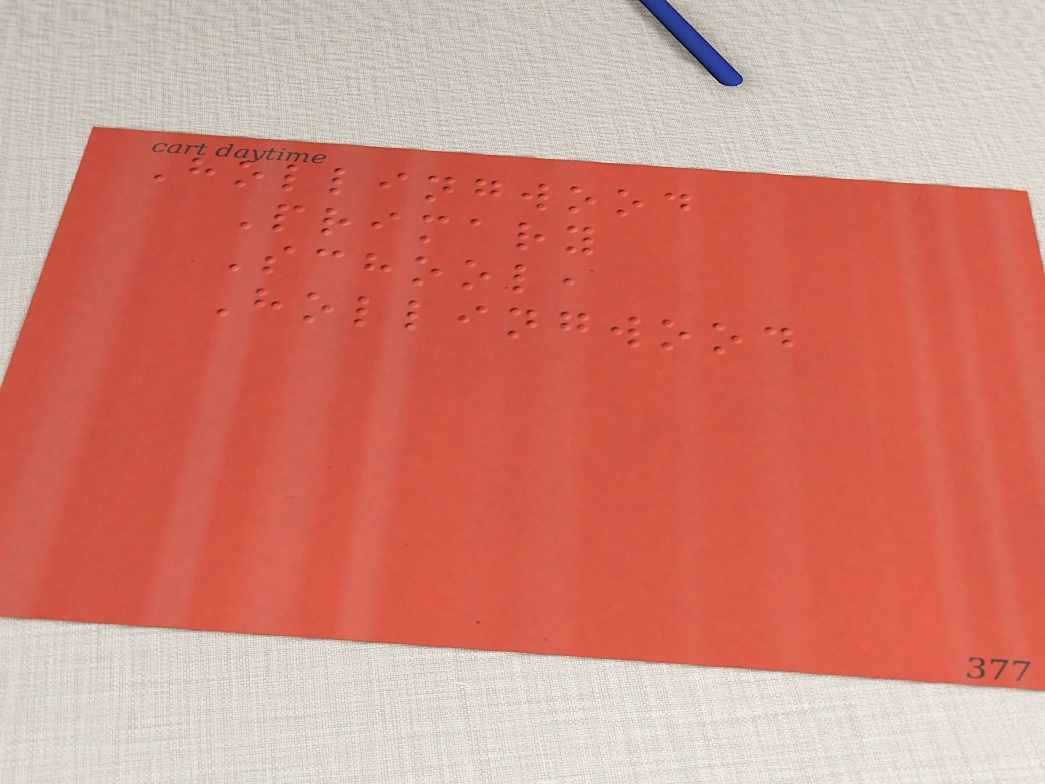Hollingwood
Primary
School,
Hollingwood
